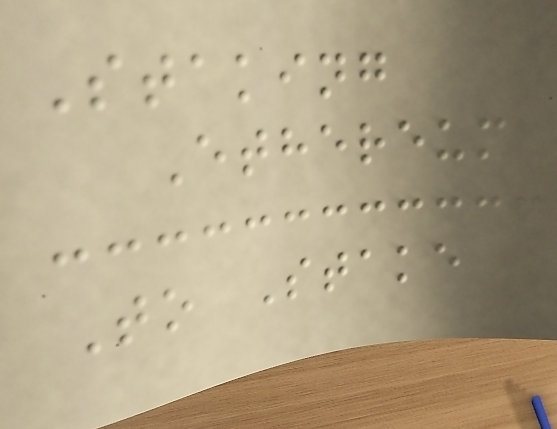Staking
Ethereum
To Stake
